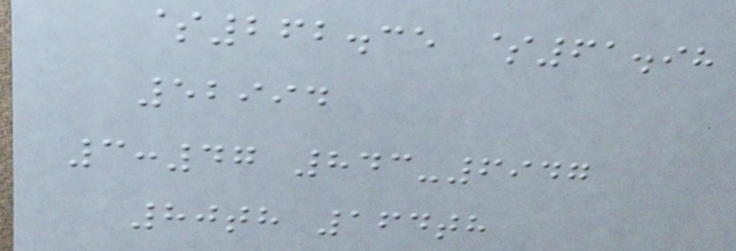$262.35 $61.98
52994
3:47 843-6947
80th 164th
